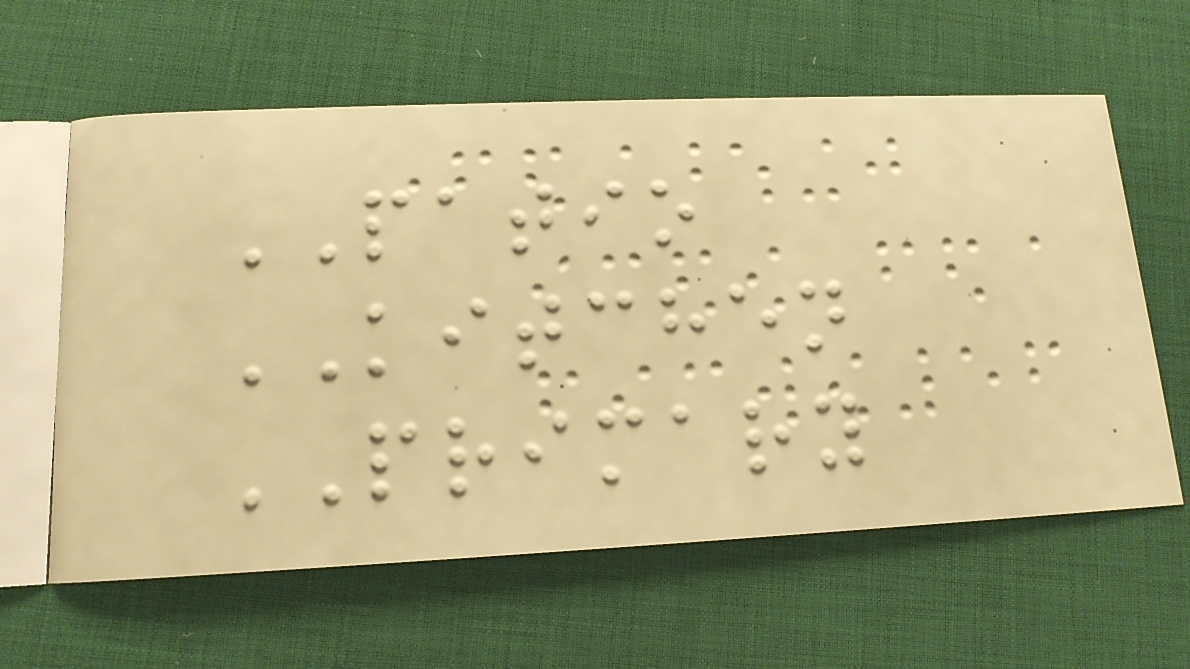PATIO
KITCHEN
PRIMARY
